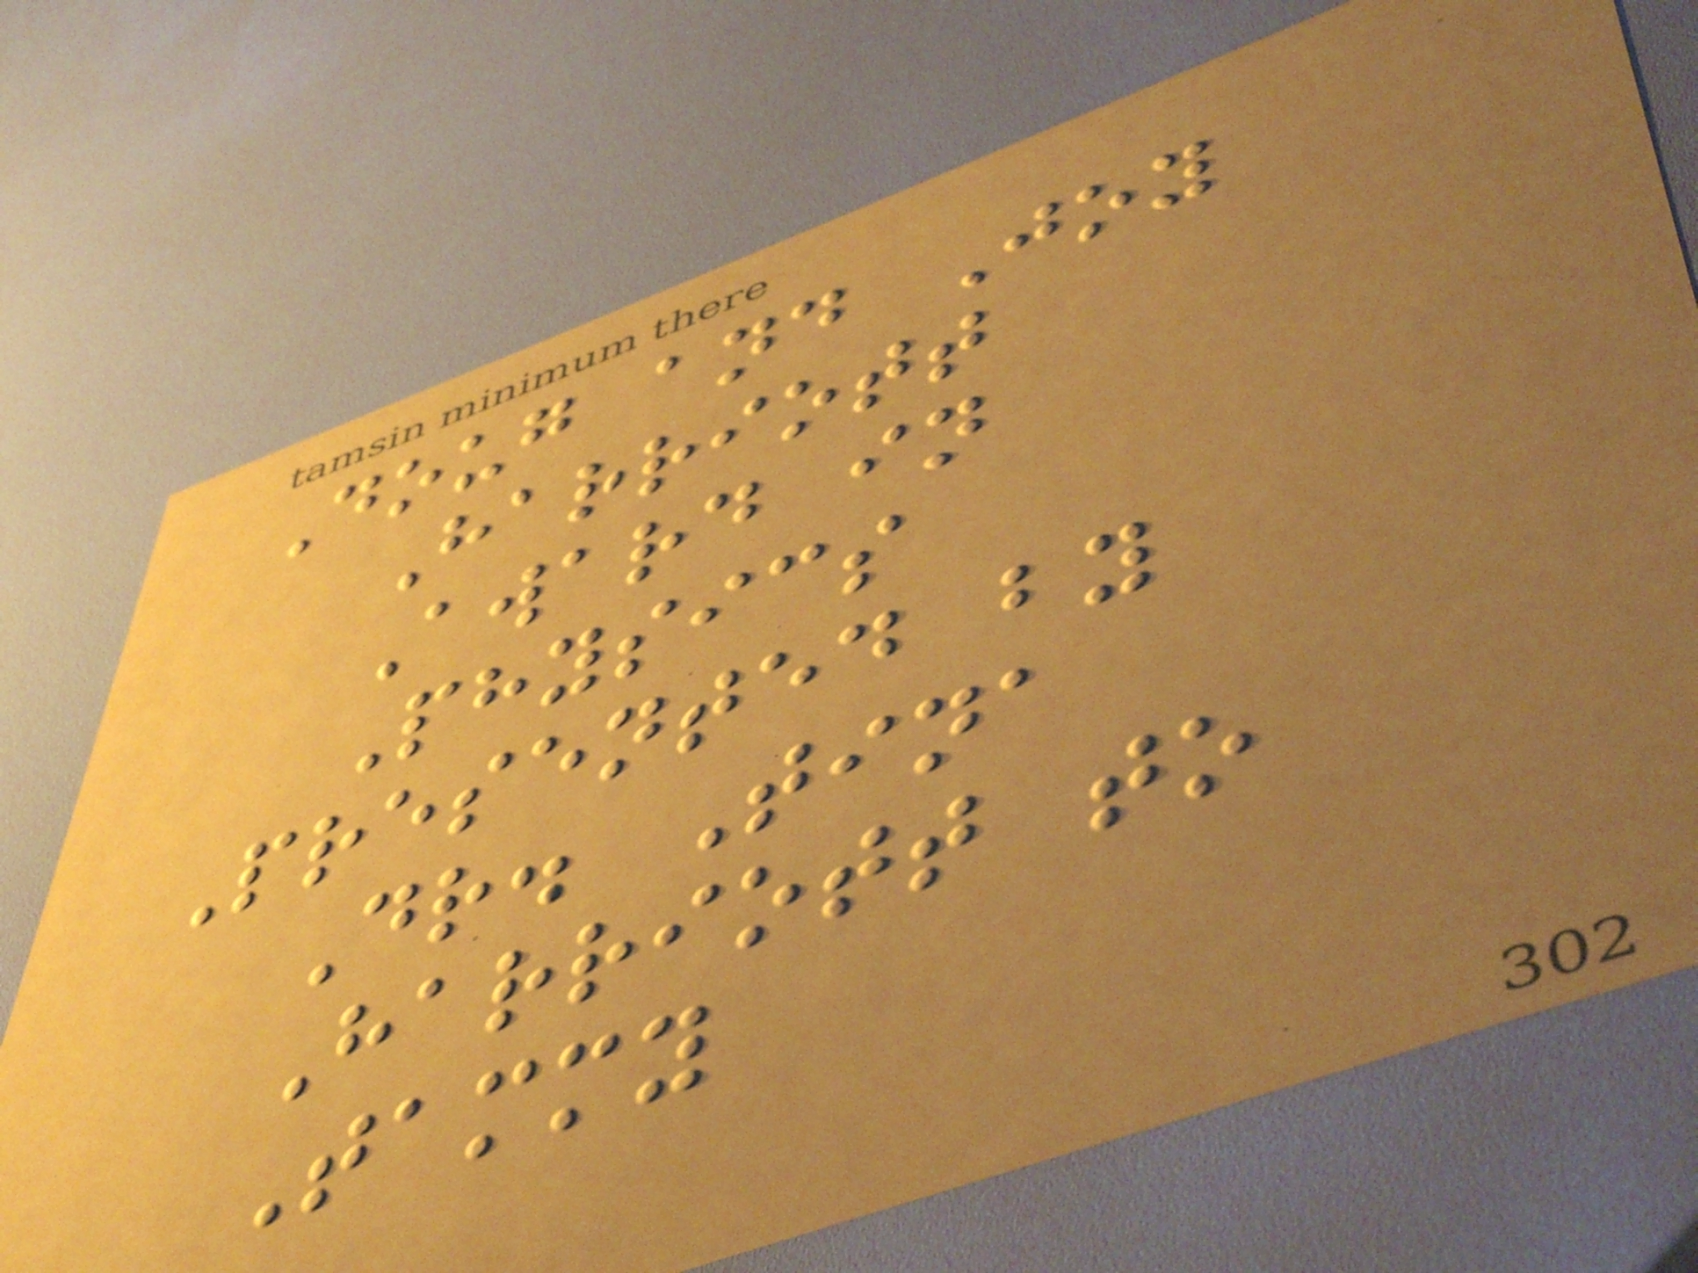Doug and Joy
Harriott
Award in
Physics
Presented by
Dr. Tina
Harriott to
Tammy
